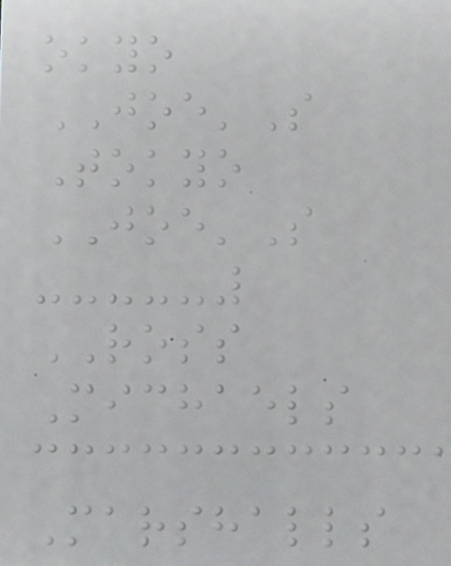okyo
JOE'S
Tokyo
JOE'S
ROSS
Michaels
Marshalls
